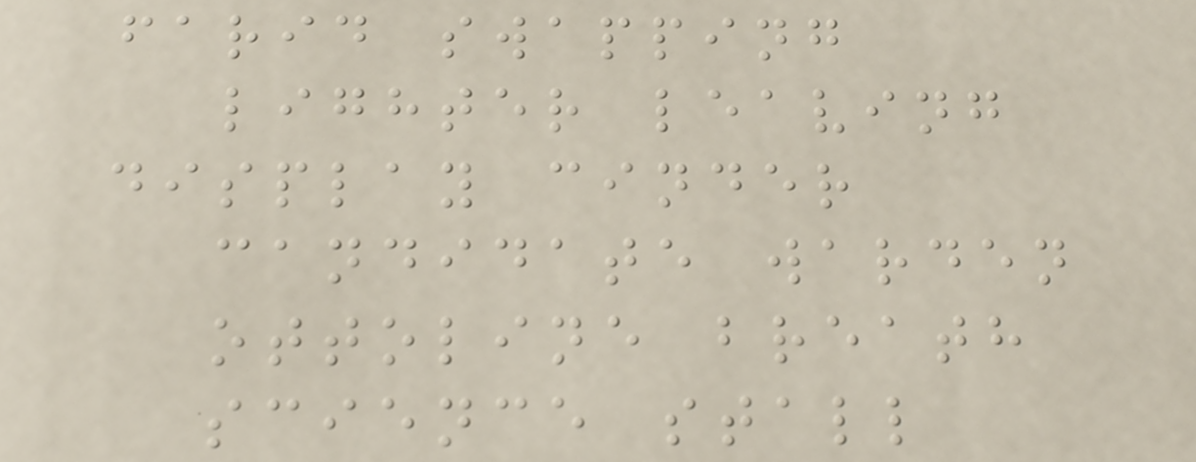farid swapping
lighter leaving
display cinder
candidate warden
ottoline breath
science stall
